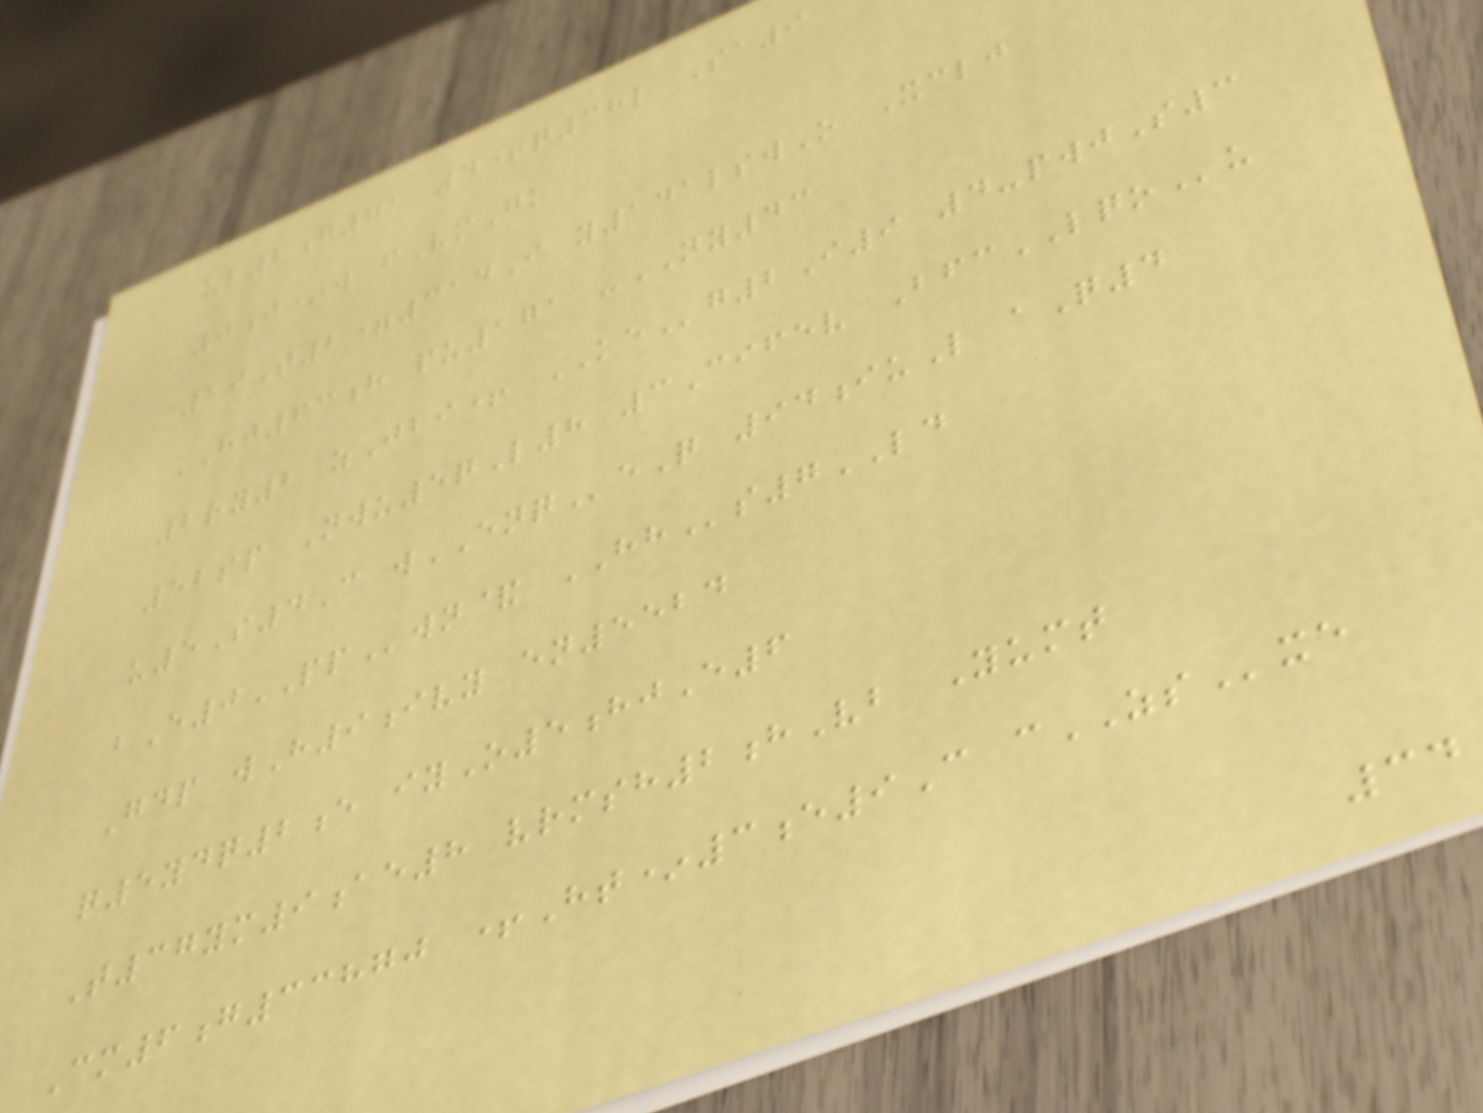ul2g71 4+q38l Sa9
0j*w fVmGk
19T2=314I y141lswO Xclj
HJ63h pu171 -NY43
2ry2 zJbi+ KEg2I9 4-pwjS3
52sp Nwu5qL8 3Cifev BfcLQOu
u5S4C wENQeQ 94iuL aQ4
bE0PPwn& HHs7LD
Gdp wH9ivy en5524
q5ydq2e iyO5hjE6
T37ym9ae8 vrmsh2hVb Yumt
Cm6g33870 +Ht*3e9C cZSxe
34
